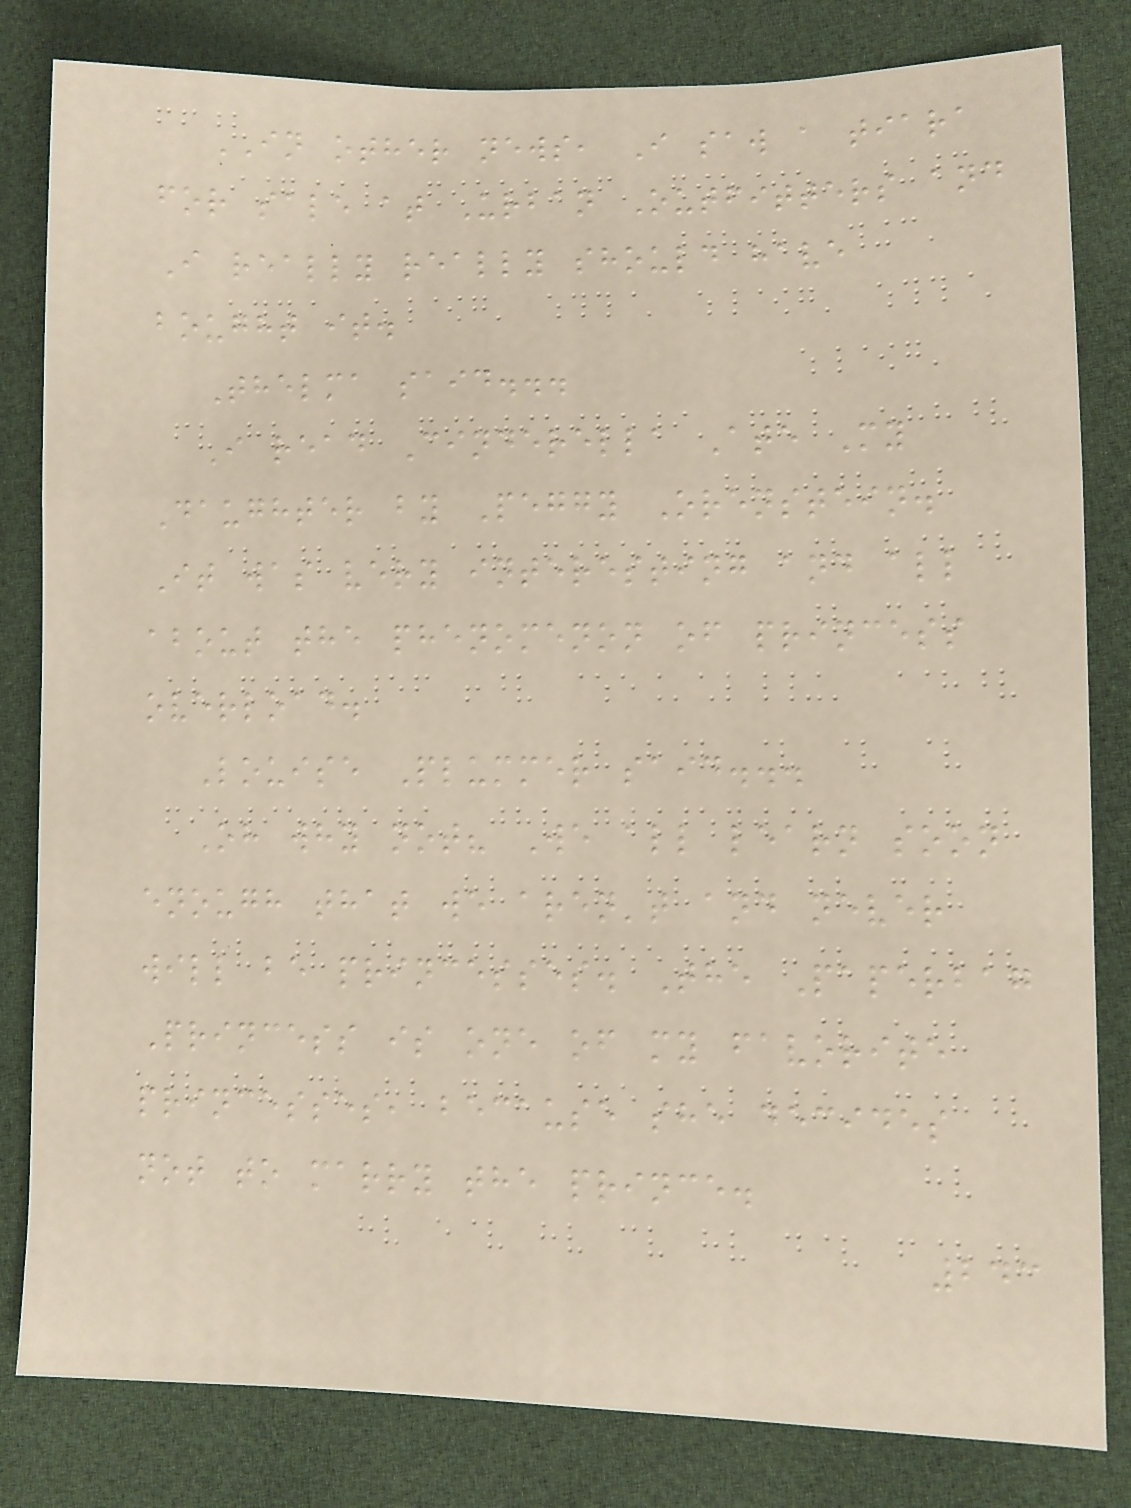IN other news, I saw a tiara
for sale at Urban Outfitters and
I really really should have
bought it.
Thelma said...
I read Cinderella Ate My
Daughter by Peggy Orenstein.
It was very interesting and all
about the phenomenon of princess
overload.
Louise Plummer said...
Oh why not? We all learn soon
enough that we aren't and never
will be princesses. The Paperbag
Princess is one of my favorite
princesses, because she decides
not to marry the prince.
243
